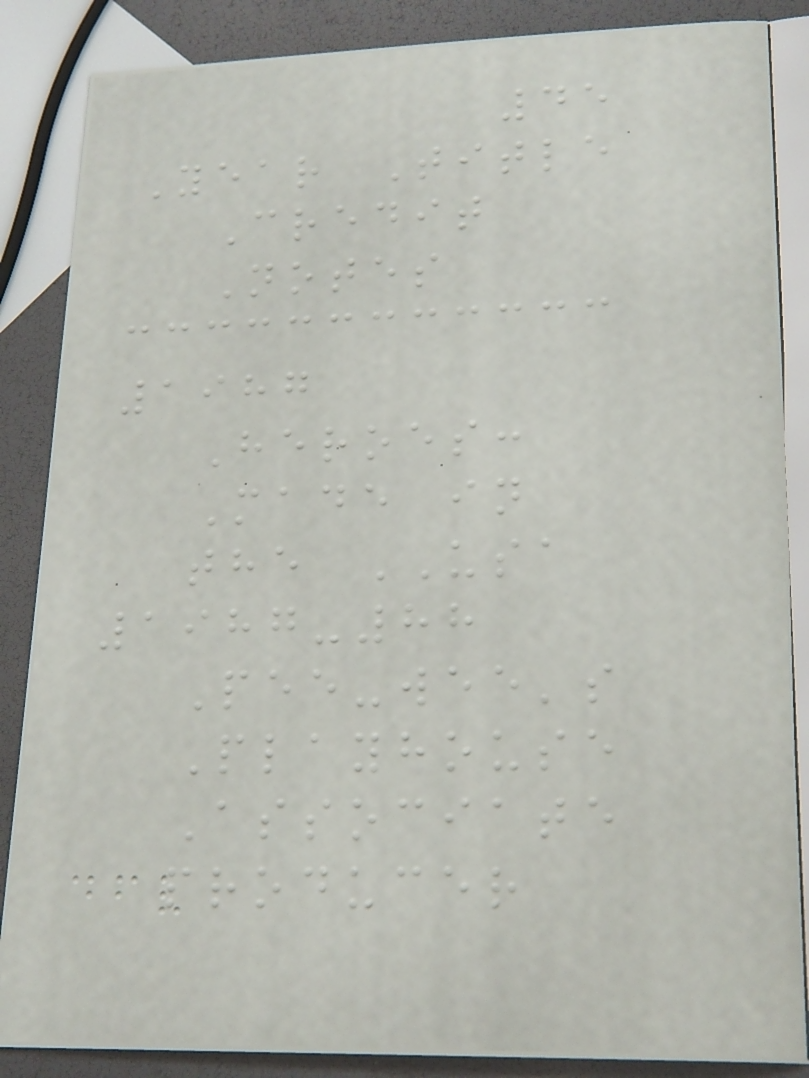45
Year Title
Credit
Notes
1987
Heroes:
Made in
the USA
1987-88
Pee-wee's
Playhouse
Associate
producer
